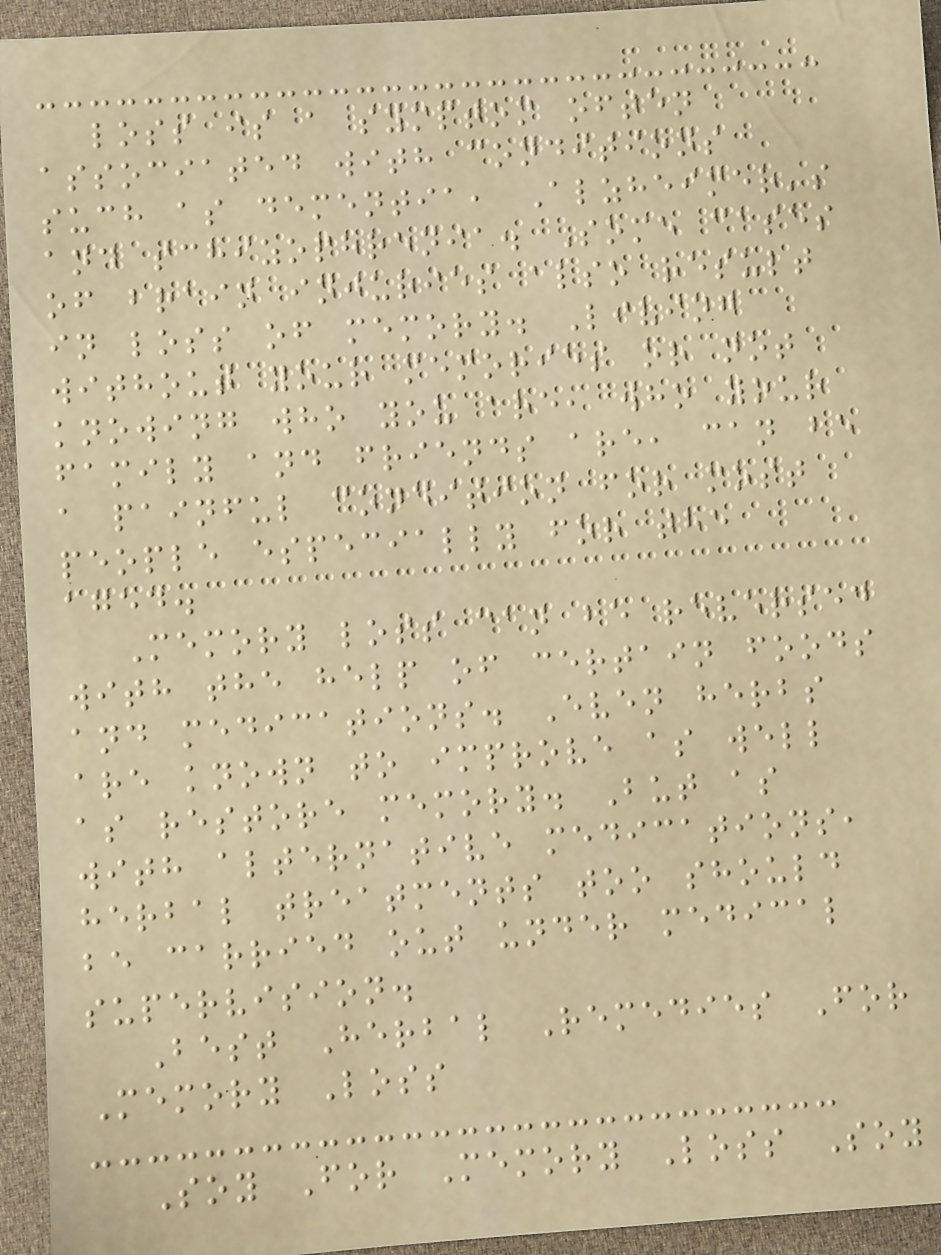loss is a symptom often
associated with conditions
such as dementia, Alzheimer's
and schizophrenia. Some cases
of brain injuries also result
in loss of memory. Living
without your memories or not
knowing who you are, who your
family and friends are, can be
a painful condition for most
people especially for the
aged.
Memory loss can be reversed
with the help of certain foods
and medications. Even herbs
are known to improve as well
as restore memory. But as
with alternative medications,
herbal treatments too should
be carried out under medical
supervision.
Best Herbal Remedies For
Memory Loss
Soy For Memory Loss Soy
